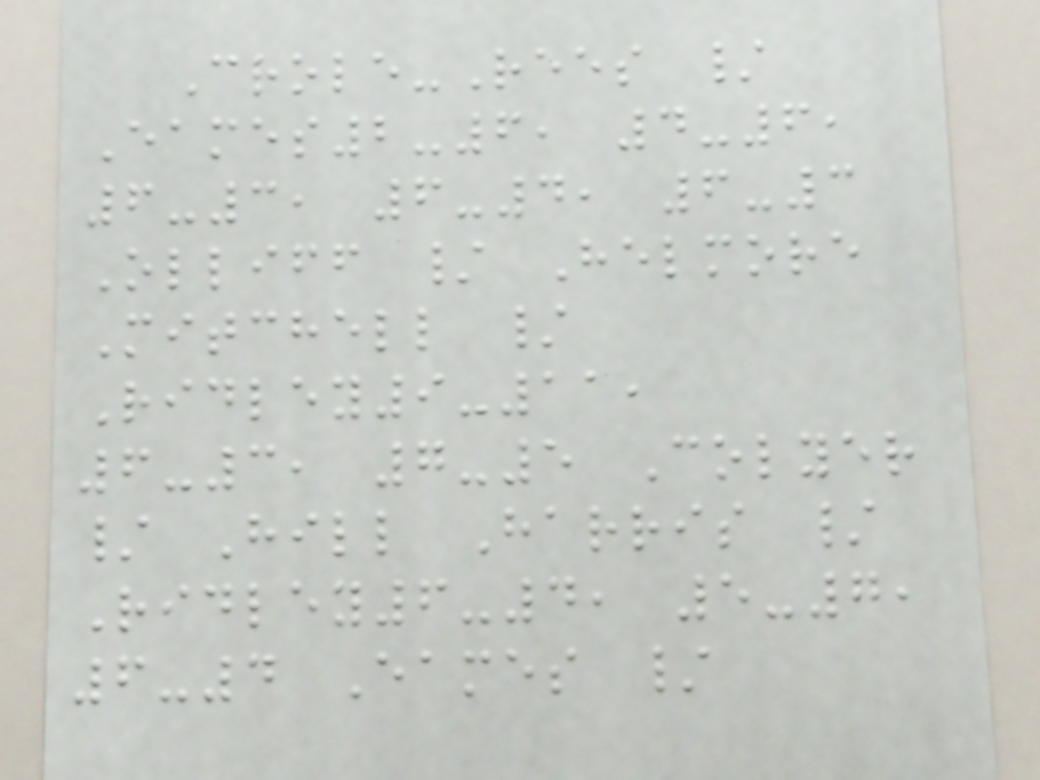Crole-Rees /
Eames2-6, 4-6,
6-3, 6-4, 6-3
Olliff / Helmore
Mitchell /
Ridley9-11,
6-3, 7-5 Colyer
/ Hill Harris /
Ridley6-4, 5-7,
6-4 Eames /
